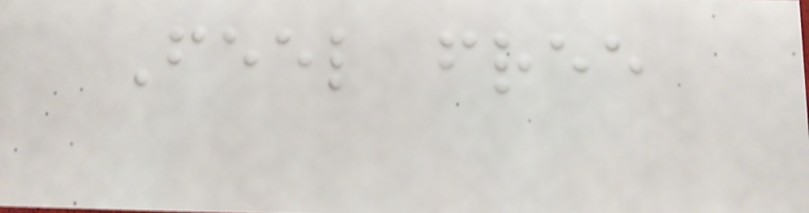Feel free
